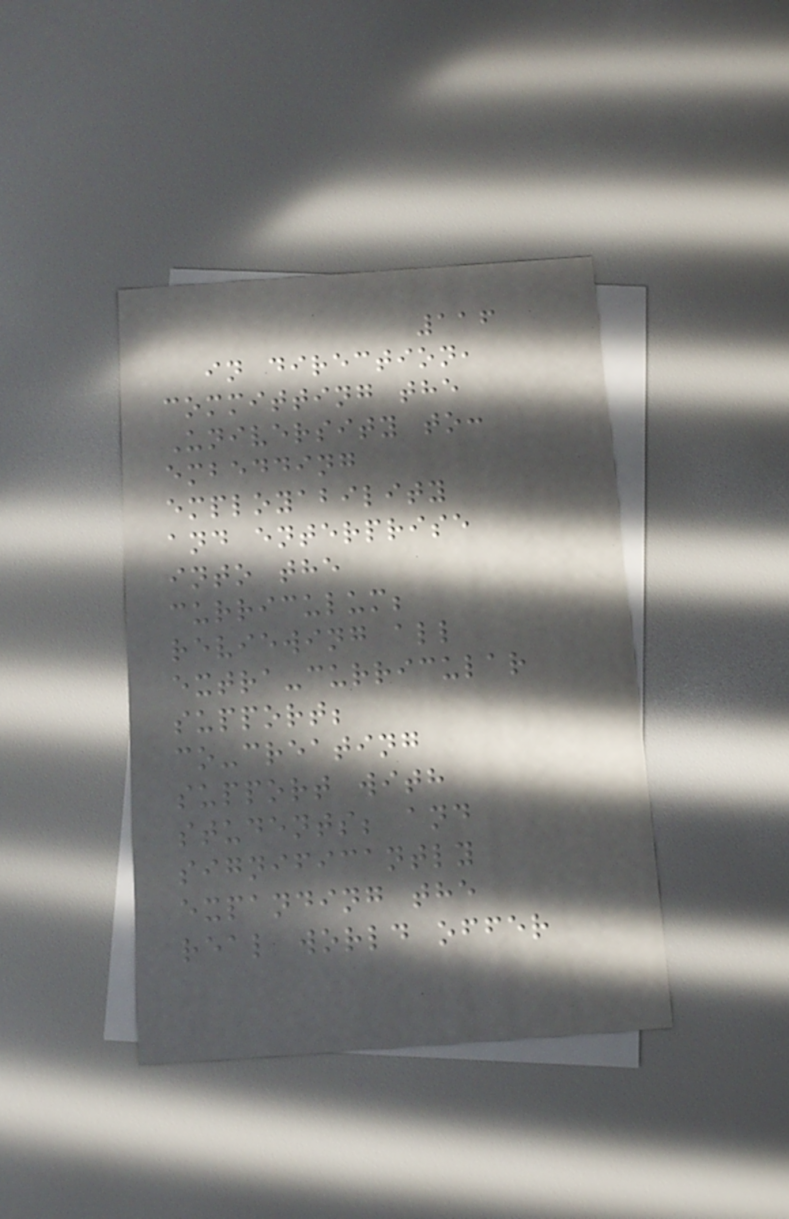116
in direction,
committing the
University to:
embedding
employability
and enterprise
into the
curriculum;
reviewing all
extra-curricular
support;
co-creating
support with
students; and
significantly
expanding the
real world offer
